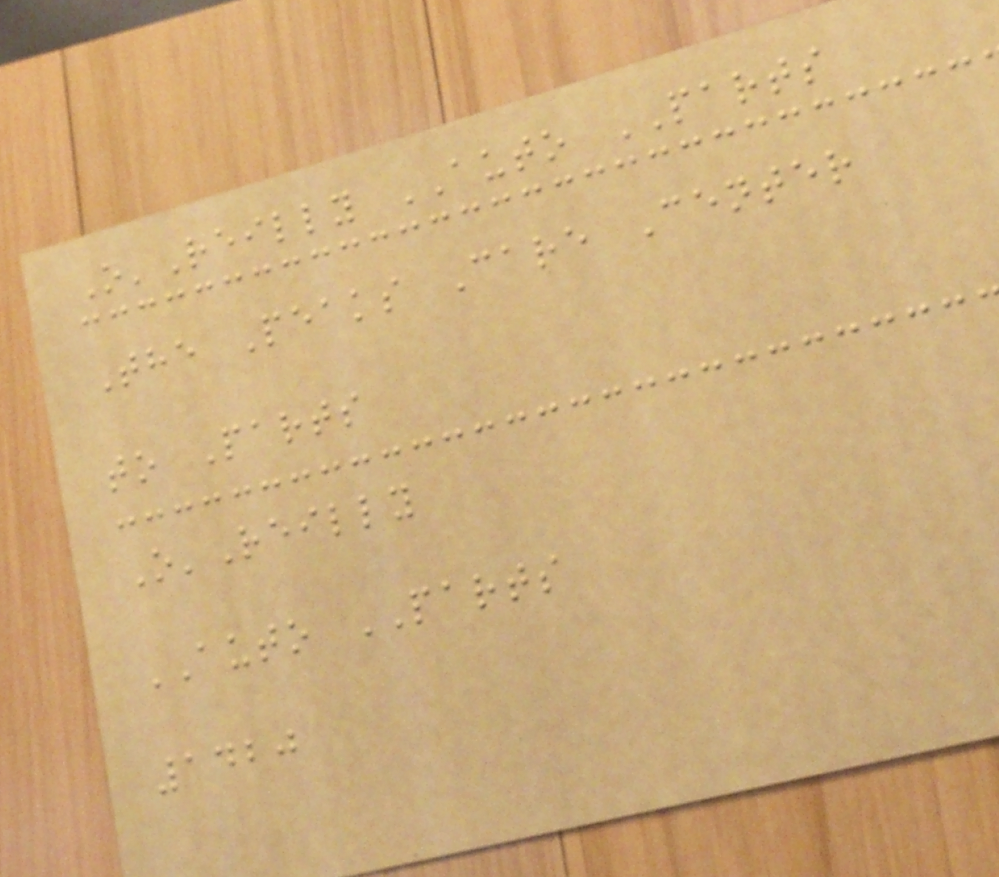O'Reilly AUTO PARTS
The Peaks Care Center
to Parts
O'Reilly
AUTO PARTS
1420
